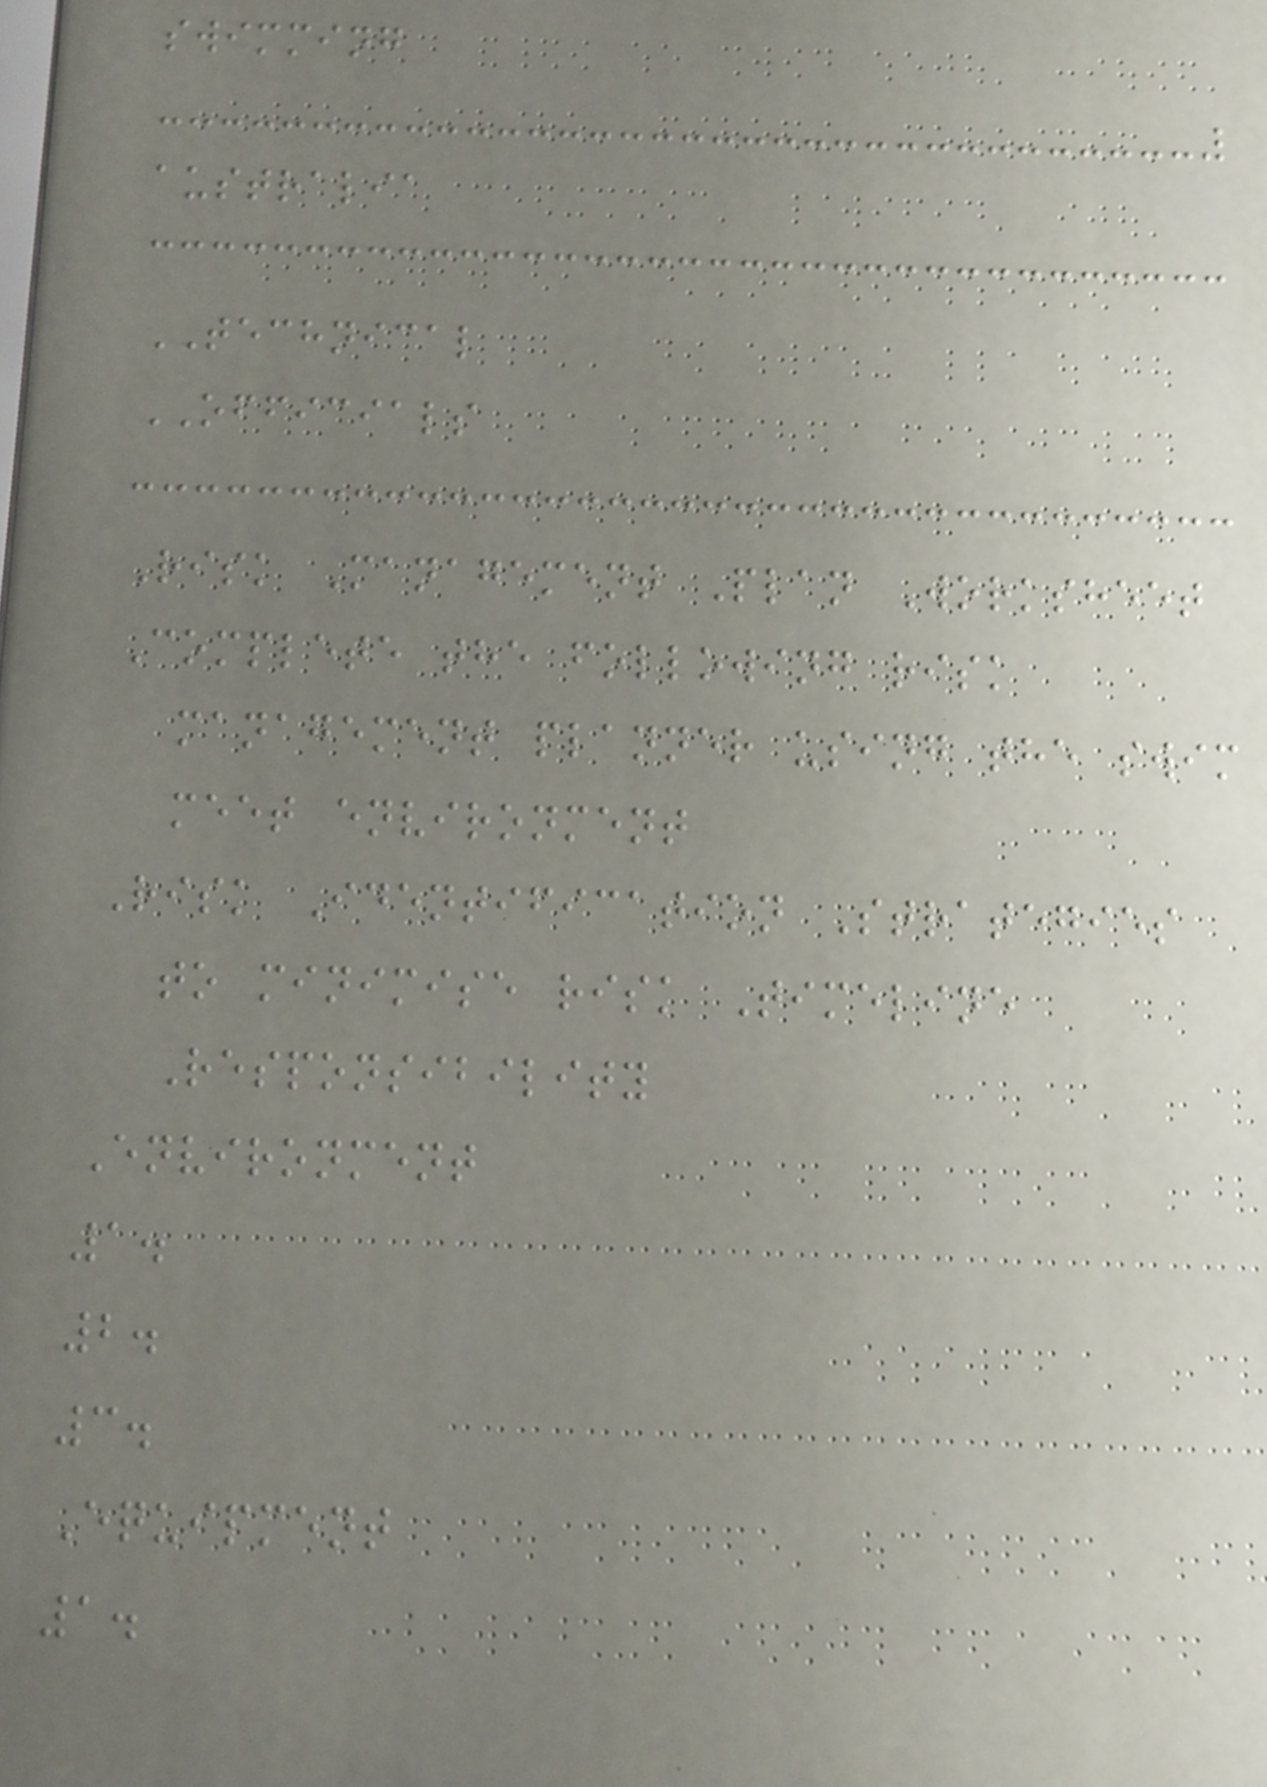swimming
australia
TECHNICAL
OFFICIALS
Risk Management Plan Worksheet
Complete the following risk
management planner using the swim
meet environment
Risk Identification Strategies
to minimise risk Timeline
Responsibility
Environment
1.
2.
3.
Equipment
1.
